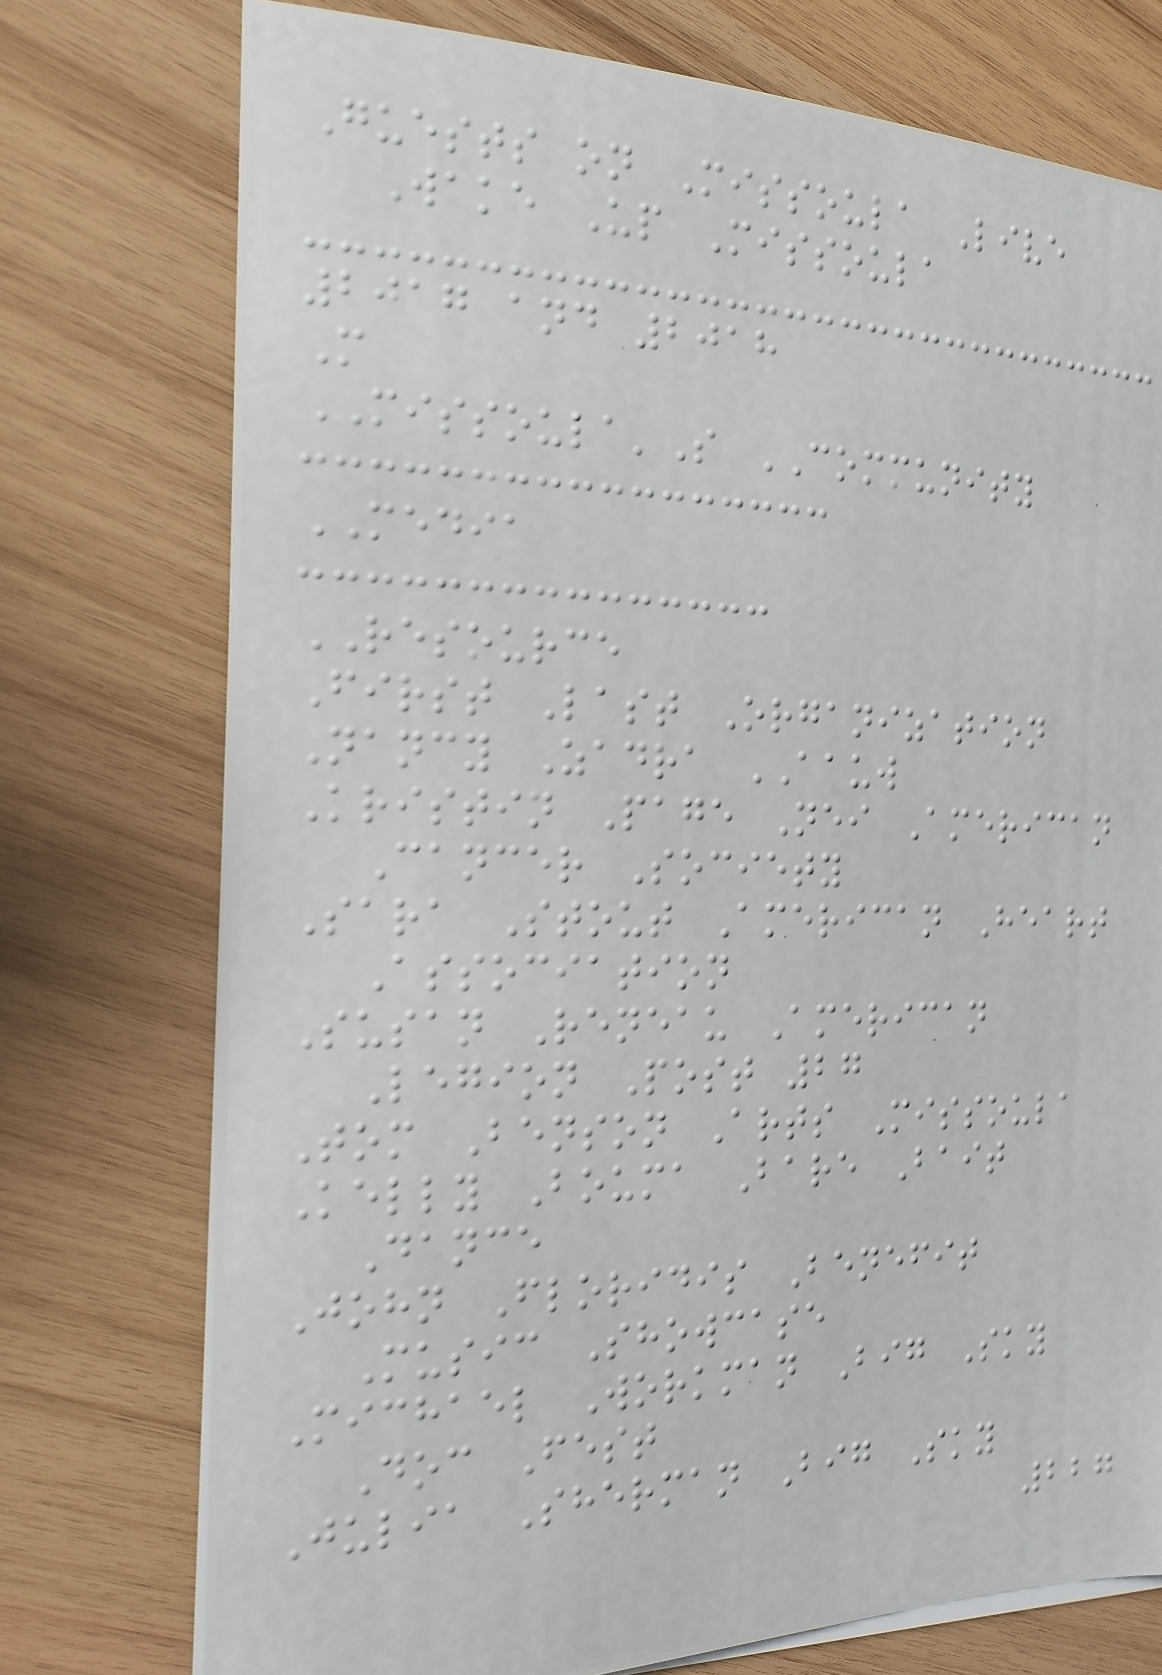Guests on Missoula Live
Wake Up Missoula
2017 and 2018
M
MISSOULA'S COMMUNITY
MEDIA
RESOURCE
First Last Organization
Nancy Zadra AAUW
Kristin Page Nei American
Cancer Society
Sara Stout American Heart
Association
Susan Reneau American
Legion Post 27
Tom Benson Arts Missoula
Kelly Bouma Bare Bait
Dance
John Floridis Benefit
Music Showcase
Michael Workman Big Sky
Doc Fest
Julia Sherman Big Sky
227
